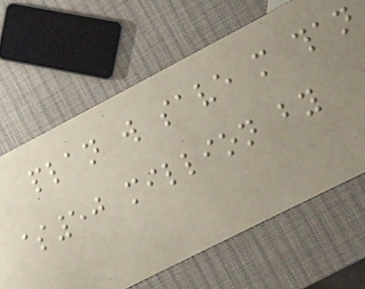plan will save more than
$50 million by
